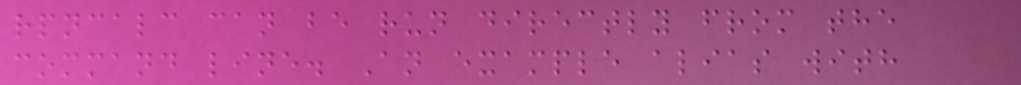rpncalc can be run directly from the
command line. An example alias with
